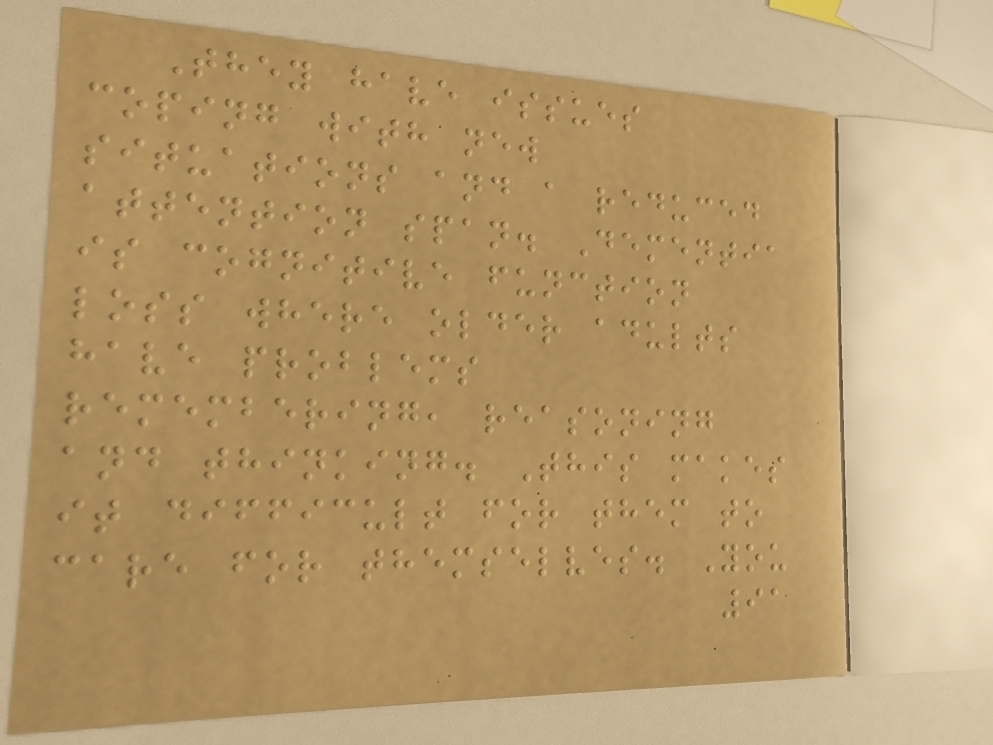They have issues
coping with new
situations and a reduced
attention span. Dementia
is cognitive function
loss where older adults
have problems
remembering, reasoning
and thinking. This makes
it difficult for them to
care for themselves. You
91
